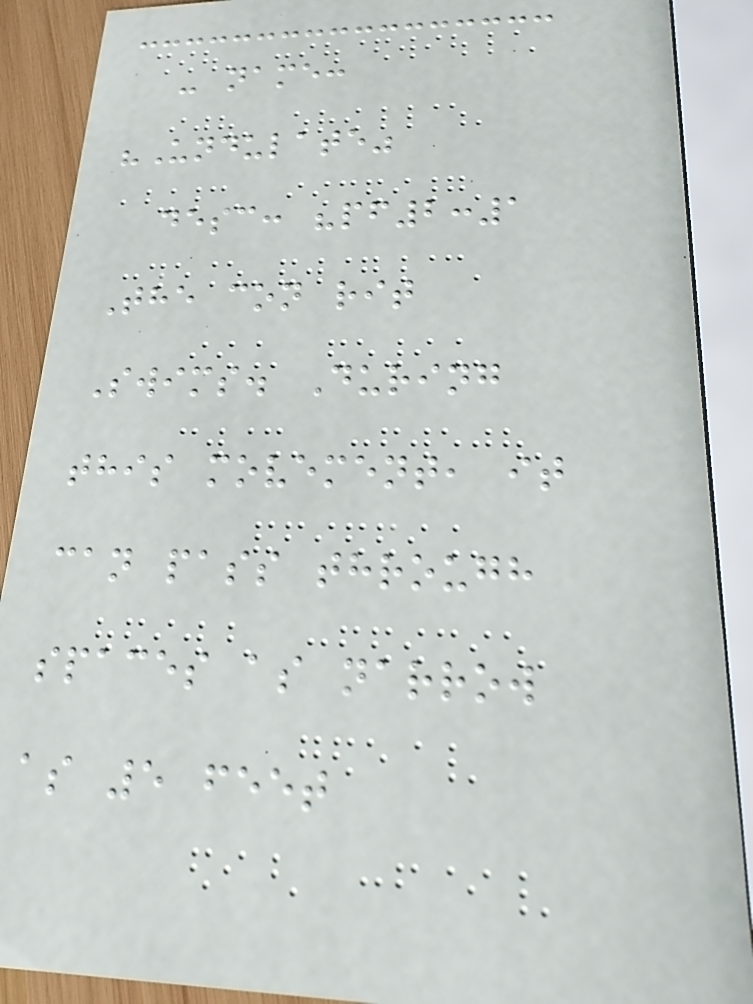- name:
"Undulate"
desc: "pf2:1
The con rit
Swims. During
this movement, it
can pass through
spaces as narrow
as 5 feet
